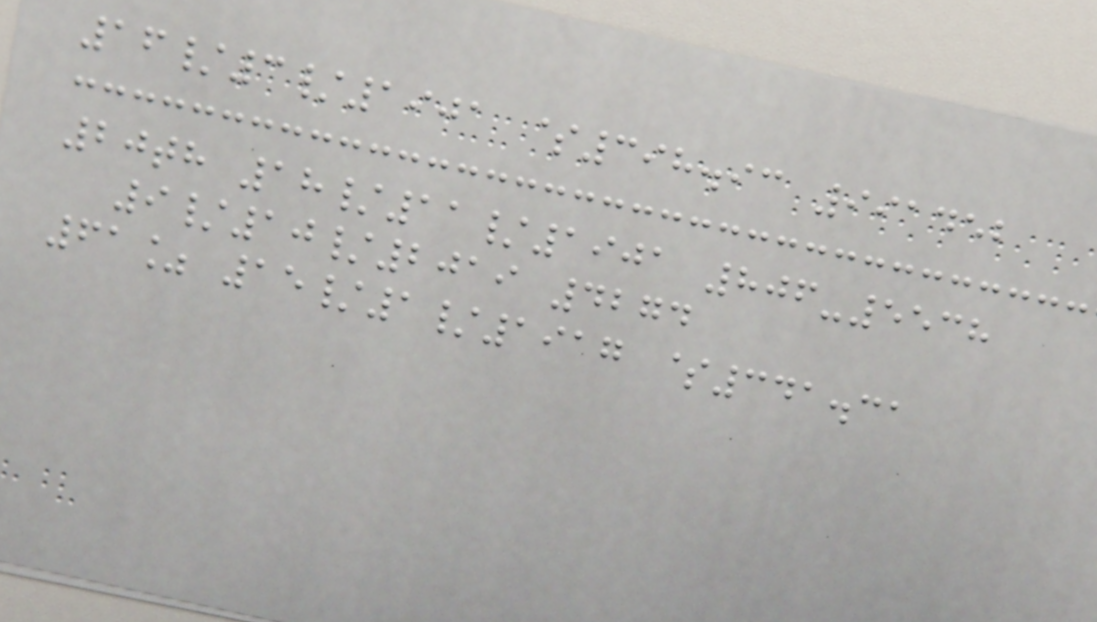16/3/1901 $398.93 991452
20th 18/11/1901 806-5538
9/10/2019 4274
61% 15/1/1917 $341.31
